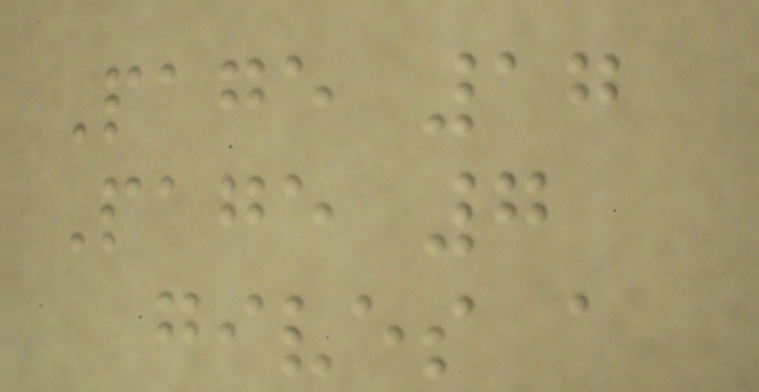Page 17
Page 7
gives a
